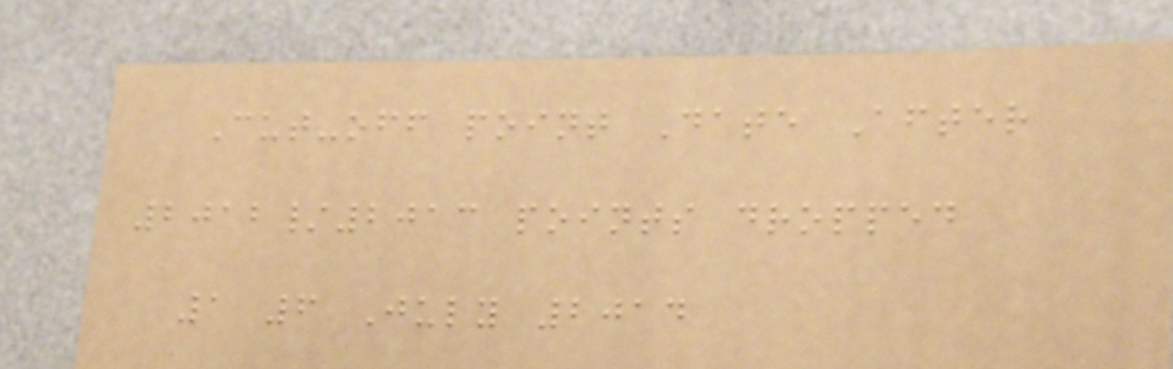Cut-off point Date After
2012/2013 points dropped
1 6 July 2014
